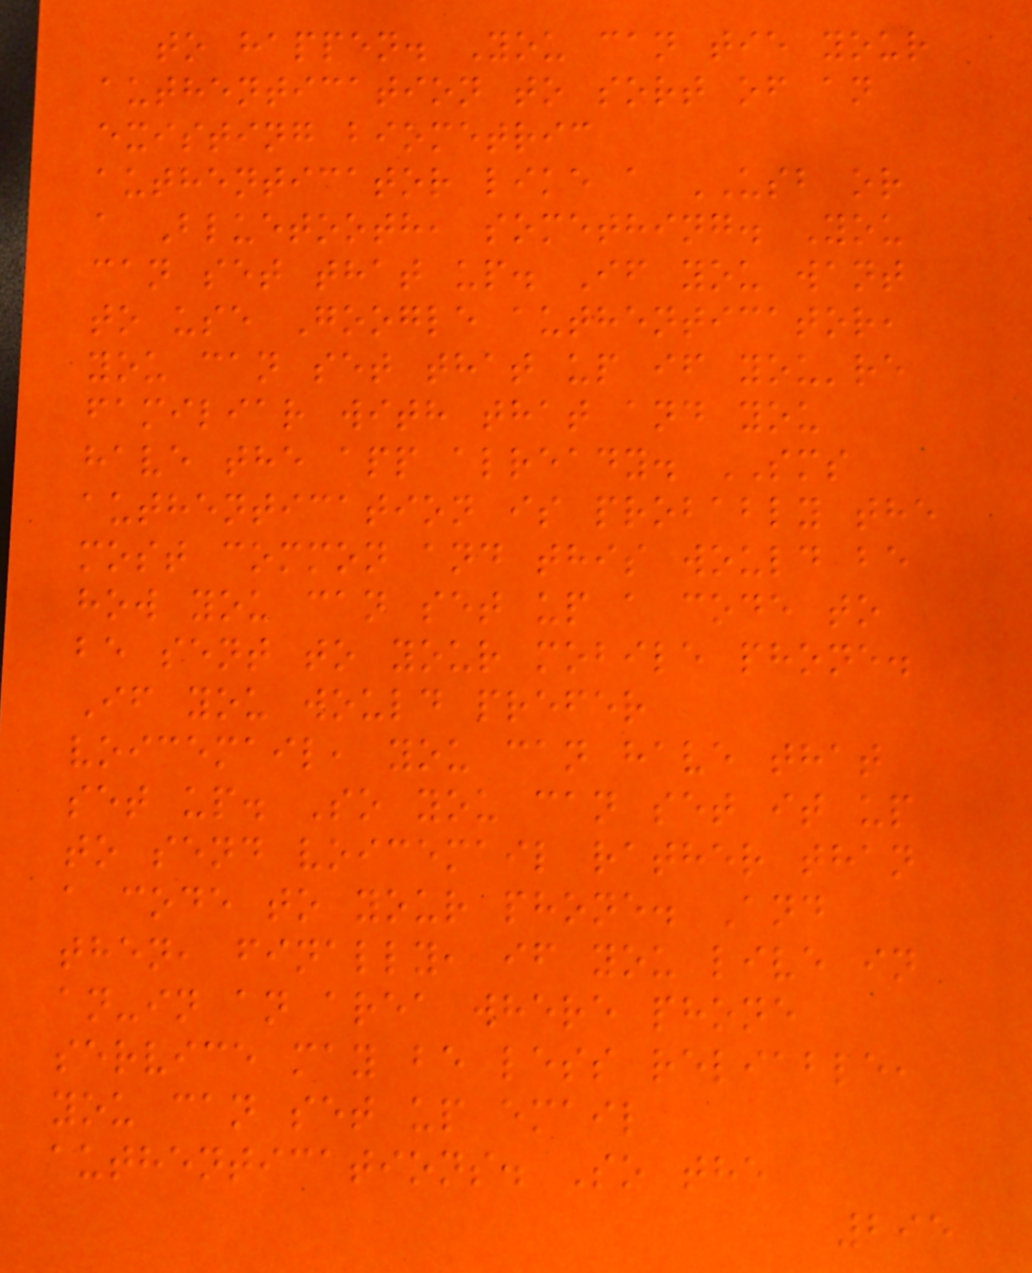to happen. You can tie your
authentication to sort of an
existing biometric
authenticator like a USB or
a Bluetooth, something. You
can set that up. If you want
to use Google authenticator,
you can set that up if you're
familiar with that and you
have the app already. SMS
authentication is probably the
most common and this would be
how you can set up a code to
be sent to your mobile phone.
If you would prefer
voicemail, you can have that
set up. So you can set it up
to send voicemail rather than
a code to your phone. And
then, finally, if you live in
an-in an area where phone
service may be less reliable,
you can set up email
authentications. So the
295
